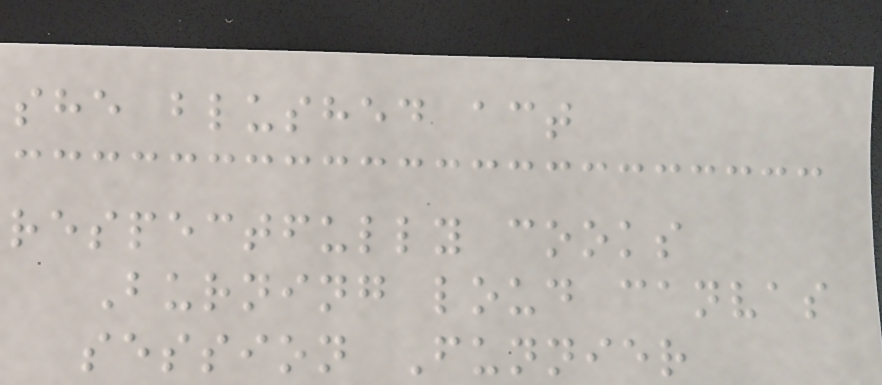she blushed act
respectfully cooks
Burning loud canvas
session Funnier
